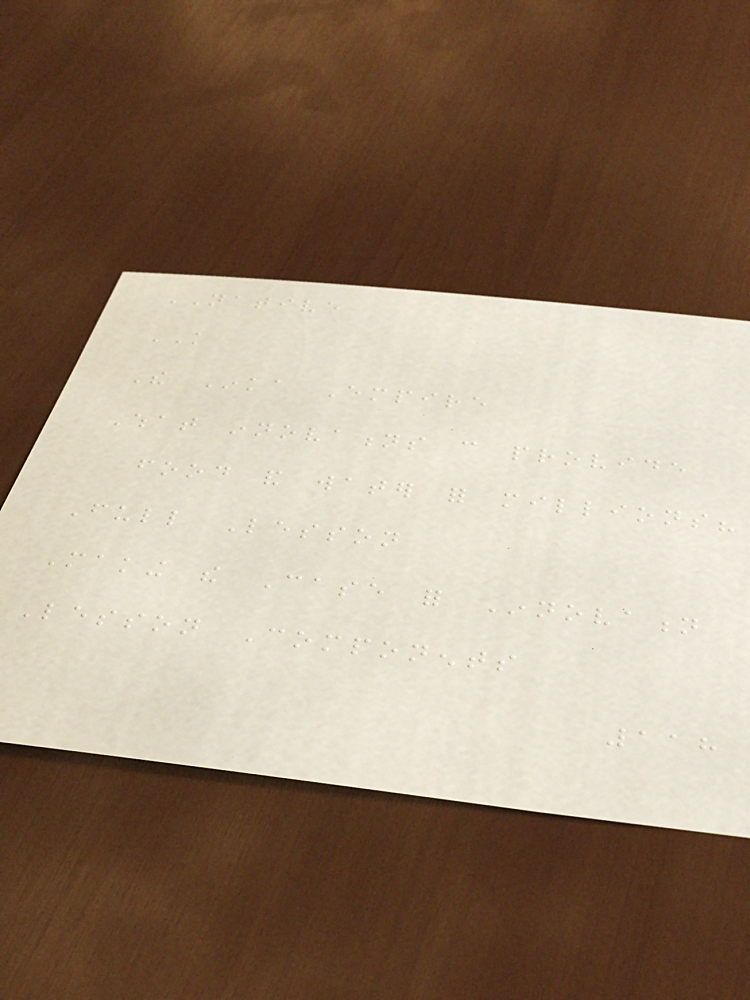NATIVE
KNOWLEDGE
The Inka Empire
What innovations can provide
food and water for millions?
Full Lesson
Making the Case for Innovation
Lesson Components
118
